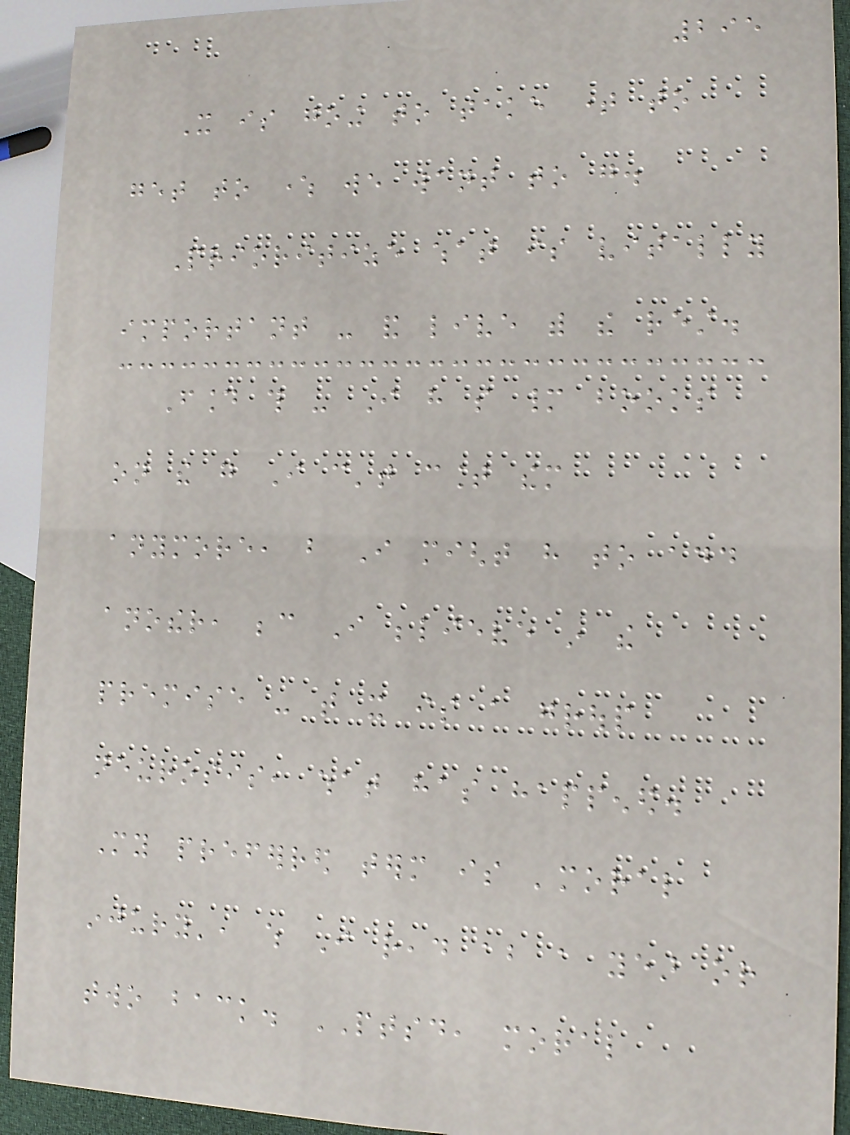295
It is going to take time to
get to where we want to go.
Prioritize what is vitally
important - and live with the rest.
Found this - I have so many books
on the go I can't count them
anymore, but I might have to add
another, because I believe in the
premise - that it is a group
neurosis, what has happened.
My preferred term is 'moral
injury', which I read about a year or
two back. PTSD, moral
